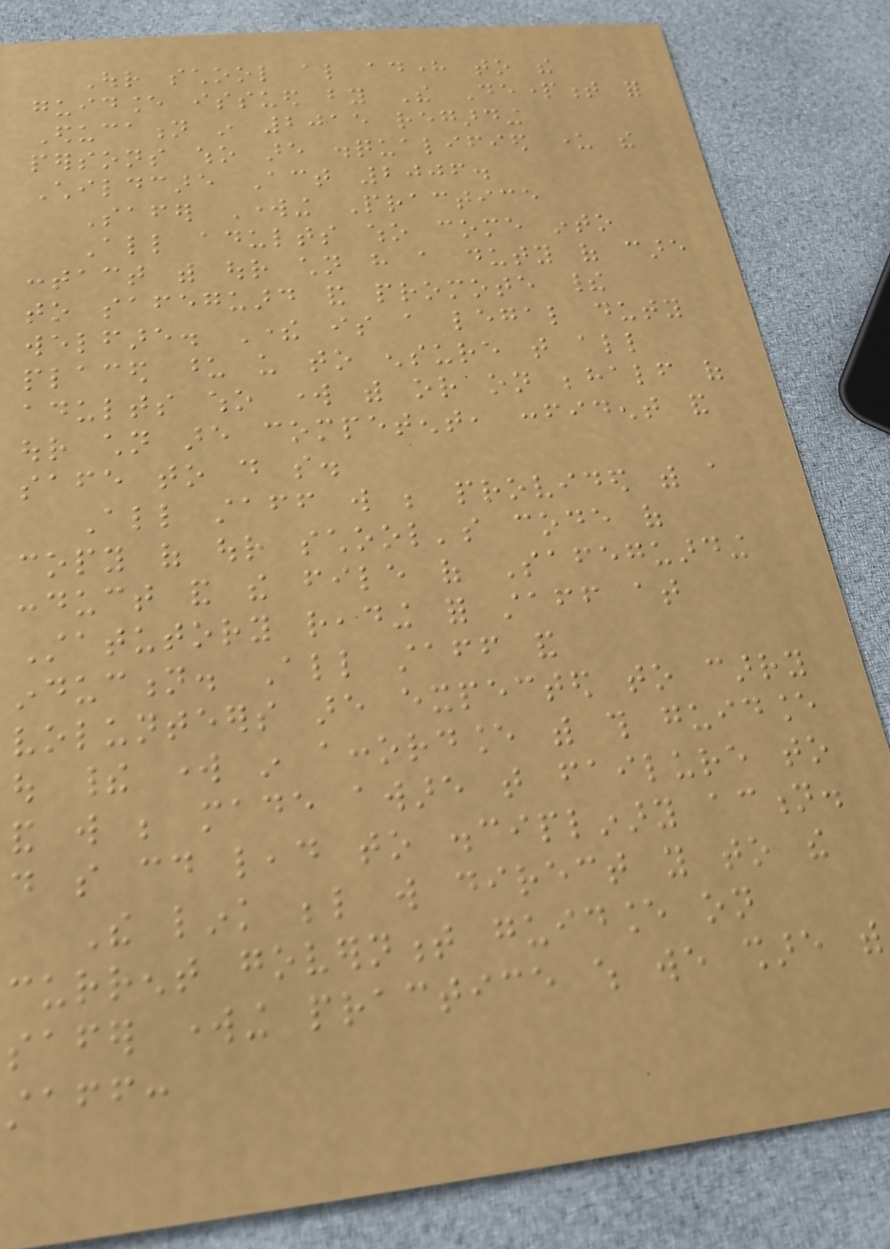Our school also adhere to the
guidance issued by The Department for
Education in 2015 regarding
persons who are disqualified under the
Childcare Act 2006.
Safer Working Practice
All adults who come into
contact with our children have a duty of care
to safeguard and promote their
welfare. There is a legal duty
placed upon us to ensure that all
adults who work with or on behalf of
our children are competent, confident and
safe to do so.
All staff will be provided with a
copy of our school's code of
conduct and the file of Safeguarding
Statutory reading for staff at
induction. All staff and
volunteers are expected to carry
out their work in accordance with this guidance
and will be made aware that failure to
do so could lead to disciplinary action.
The link below will direct you to the
current government guidance on
safer working practice which we share with
staff:
